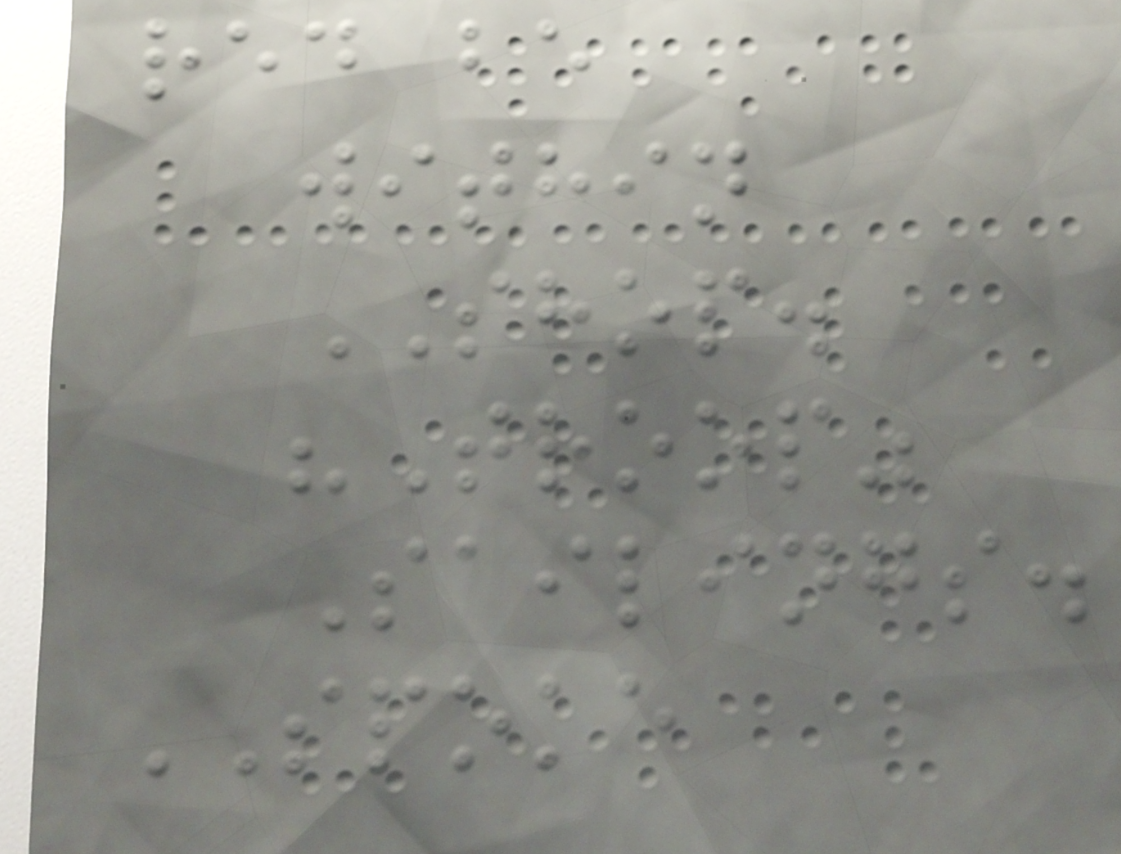red be
within
SHOP.
"Troop"
Sailings.
SPOKE
